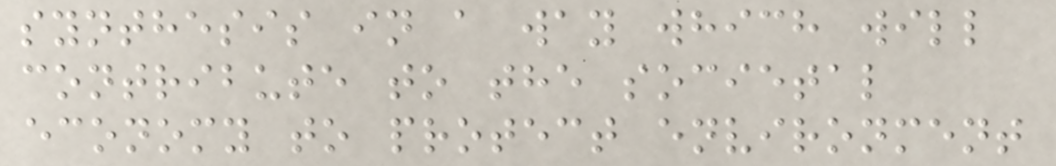synthesis in a way which will
contribute to the societal
economy to protect environment
